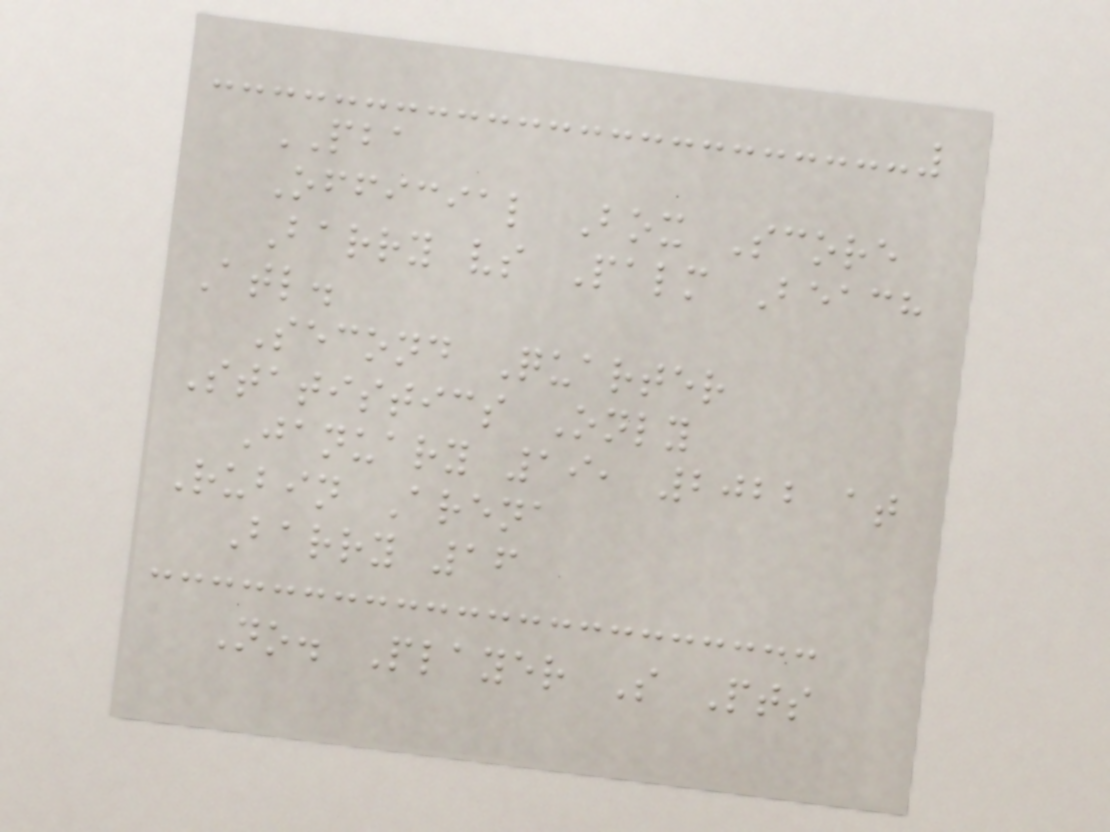PBA
Official Box Score
Barry vs Palm Beach
Atl.
Second Quarter
Statistics Only
January 19, 2022 at
Rubin Arena
Barry 16
No. Player S Pts
